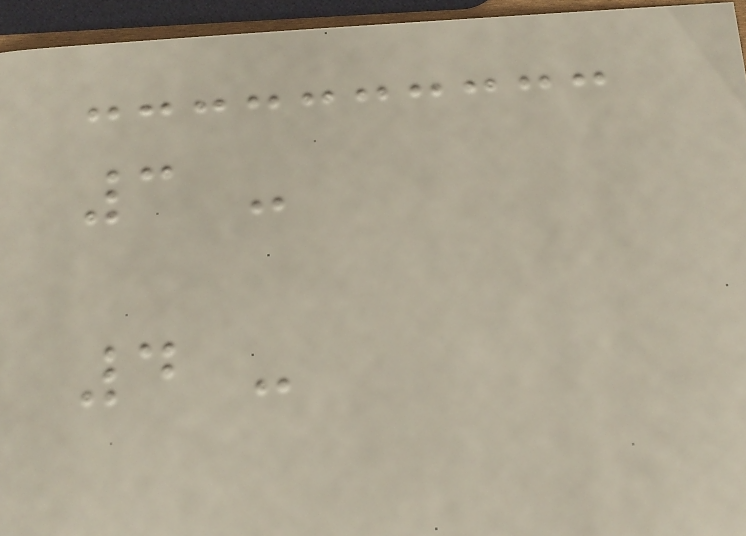3 -
4 -
